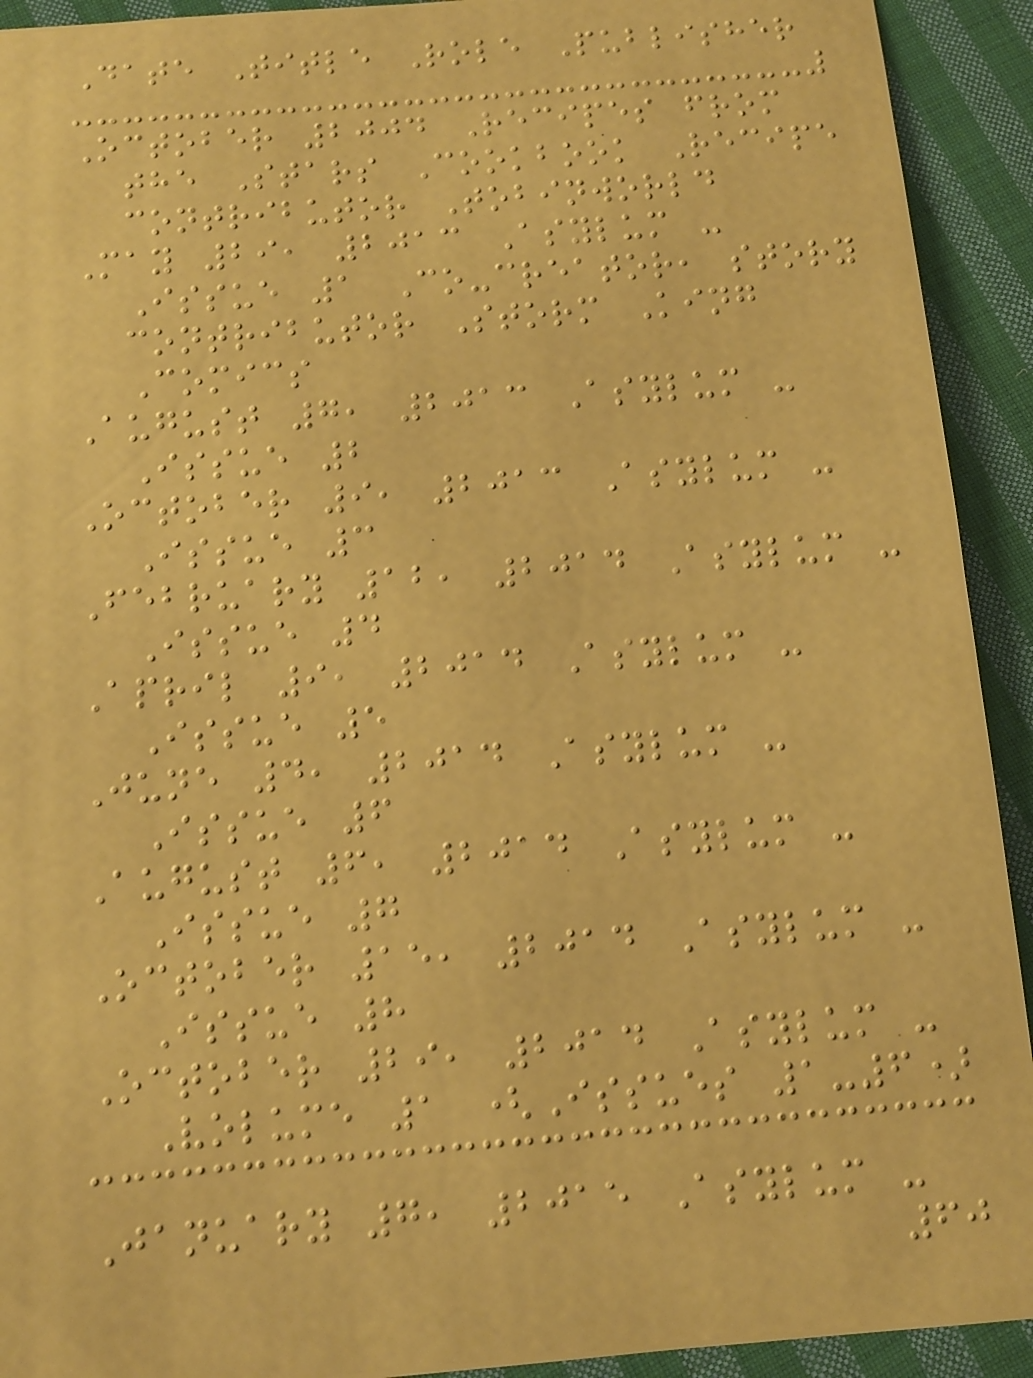Date Title Role Publisher
October 2004 Recipes from
the Stars Cookbook Recipe
contributor Tobinworld
May 29, 2013 Asylum -
Issue 1 Co-creator, story
contributor Storm King
Comics
August 7, 2013 Asylum -
Issue 2
October 9, 2013 Asylum -
Issue 3
February 12, 2014 Asylum -
Issue 4
April 9, 2014 Asylum -
Issue 5
June 4, 2014 Asylum -
Issue 6
August 6, 2014 Asylum -
Issue 7
October 15, 2014 Asylum -
Issue 8
October 29, 2014 Asylum -
Volume 1 (Issues 1-6)
January 7, 2015 Asylum -
60
